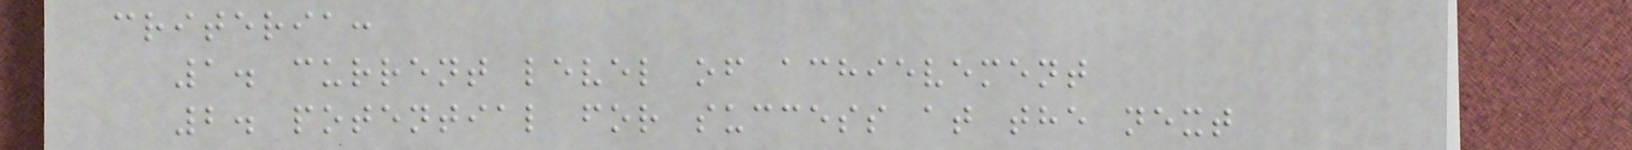criteria:
1. current level of achievement
2. potential for success at the next
